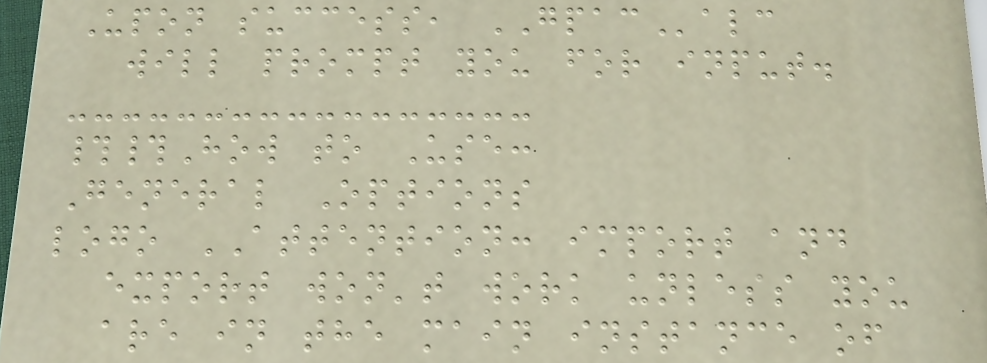Upon success, GPACalc
will prompt you for input.
##How to Use:
General Options
logo ATTENTION: import and
export won't work unless you
are in the main instance of
